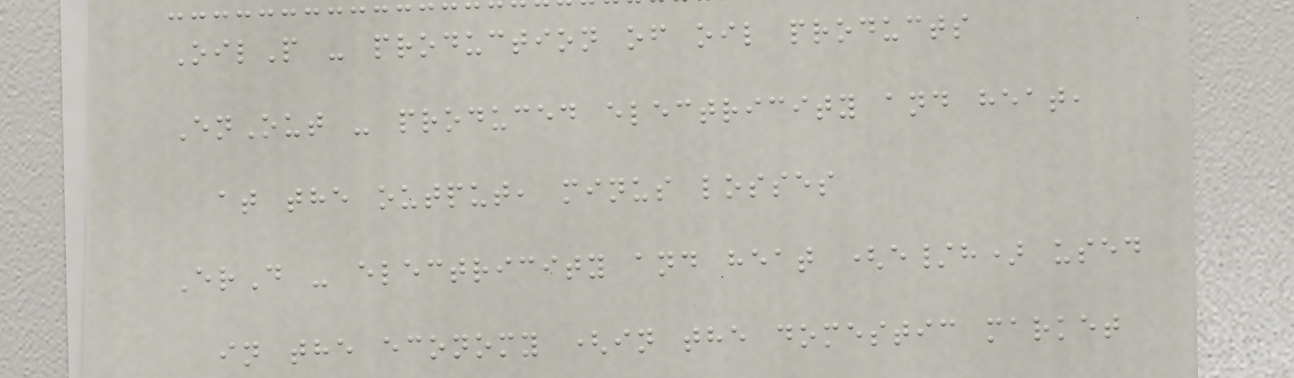OilP - production of oil products
EnOut - produced electricity and heat,
at the output, minus losses
ErD - electricity and heat (e/h) used
in the economy (in the domestic market
